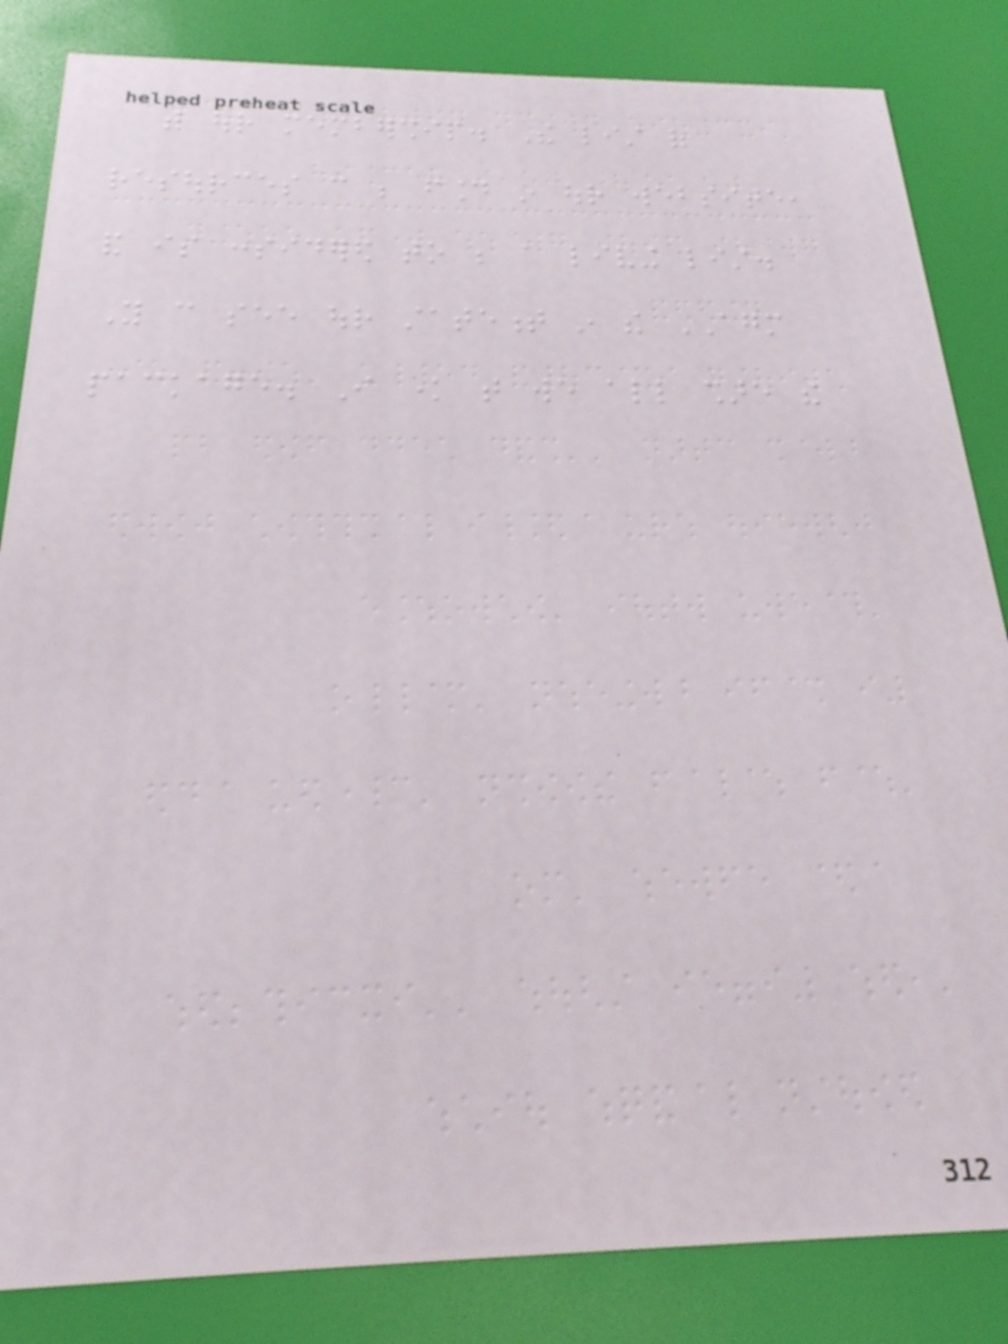with our membership. The list of
resources can be found in our website,
and is considered to be a living list.
You can see our statement in the AGM
package. I know that we all share the
